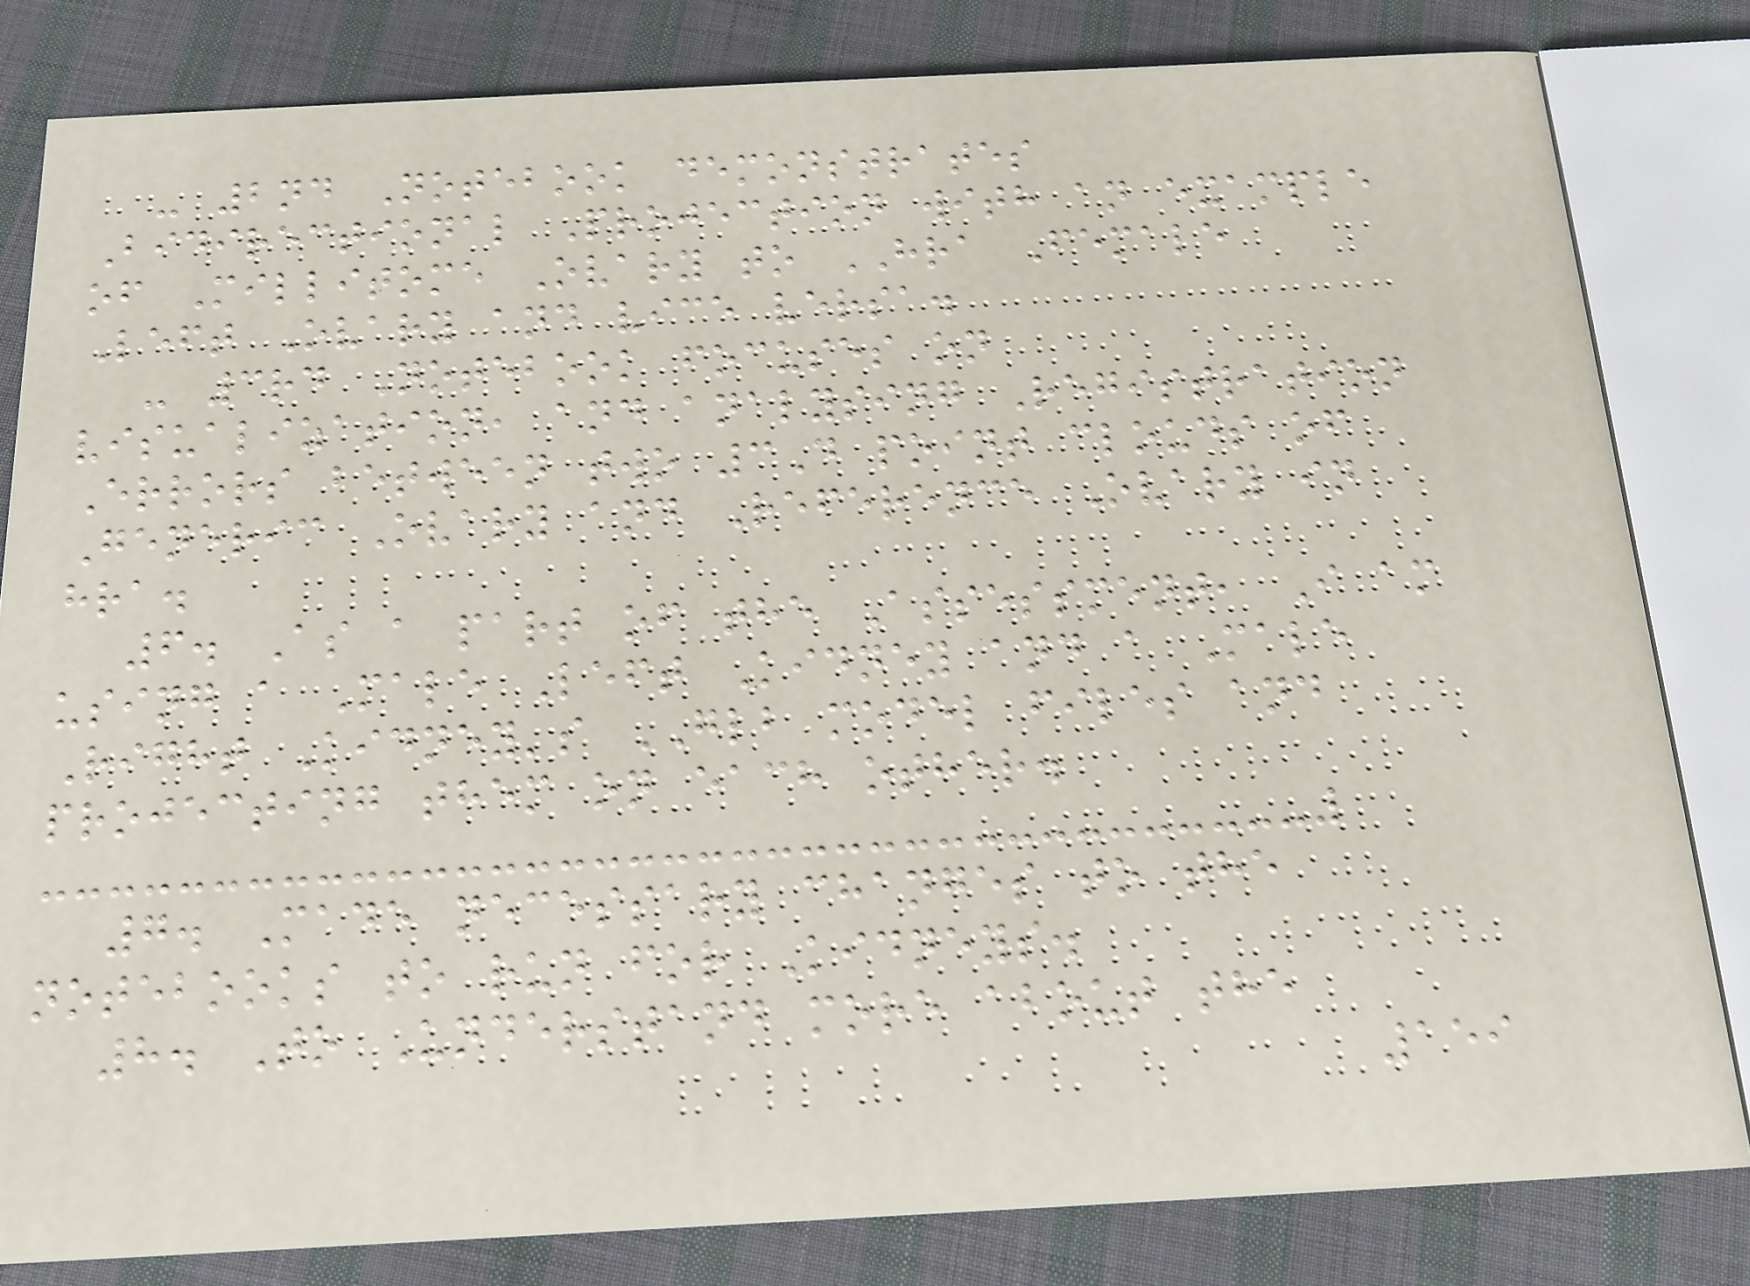- 2nd Notebook demonstrates
Bidirectional Projection with an example
of Millitome Ovary to HRA Female
Left Ovary and vice versa.
- 3rd Notebook focuses on
visualization, and analysing Registration
Errors between two 3D point clouds of
Generic Ovary and Reference Ovary in
hra.
6. As a part of the Assessment, I am
using a Male Left Kidney and a Male
Right Kidney's GLB model files and
projecting them on each other.
7. Made necessary changes to the
notebooks to run for Kidneys.
8. To Understand more about the
159
